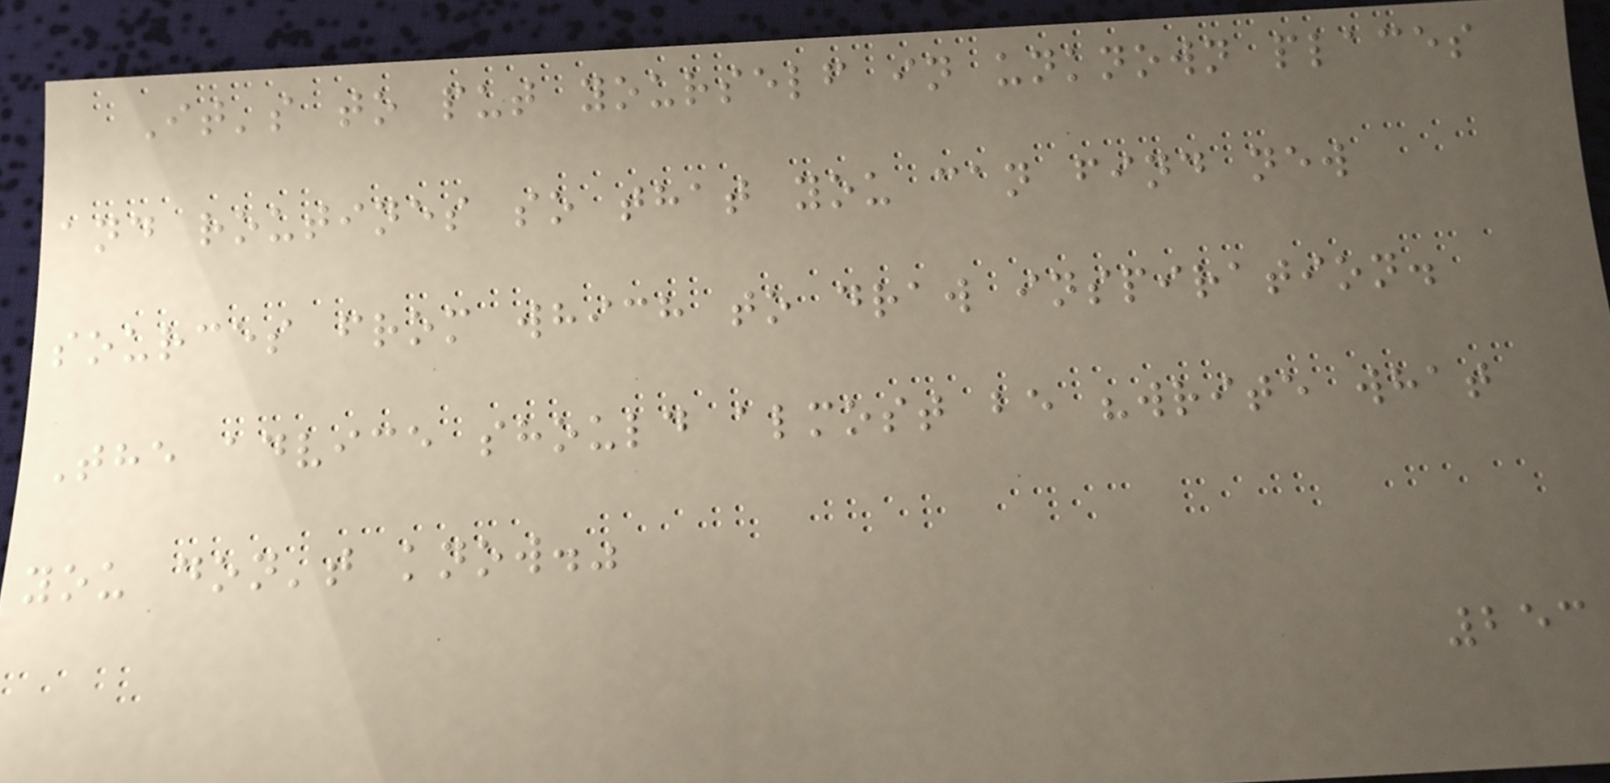It's to put yourself in unknown places
and routines so that you can find new
sources from which to draw inspiration.
The advice should almost be "write what
you don't know."
253
